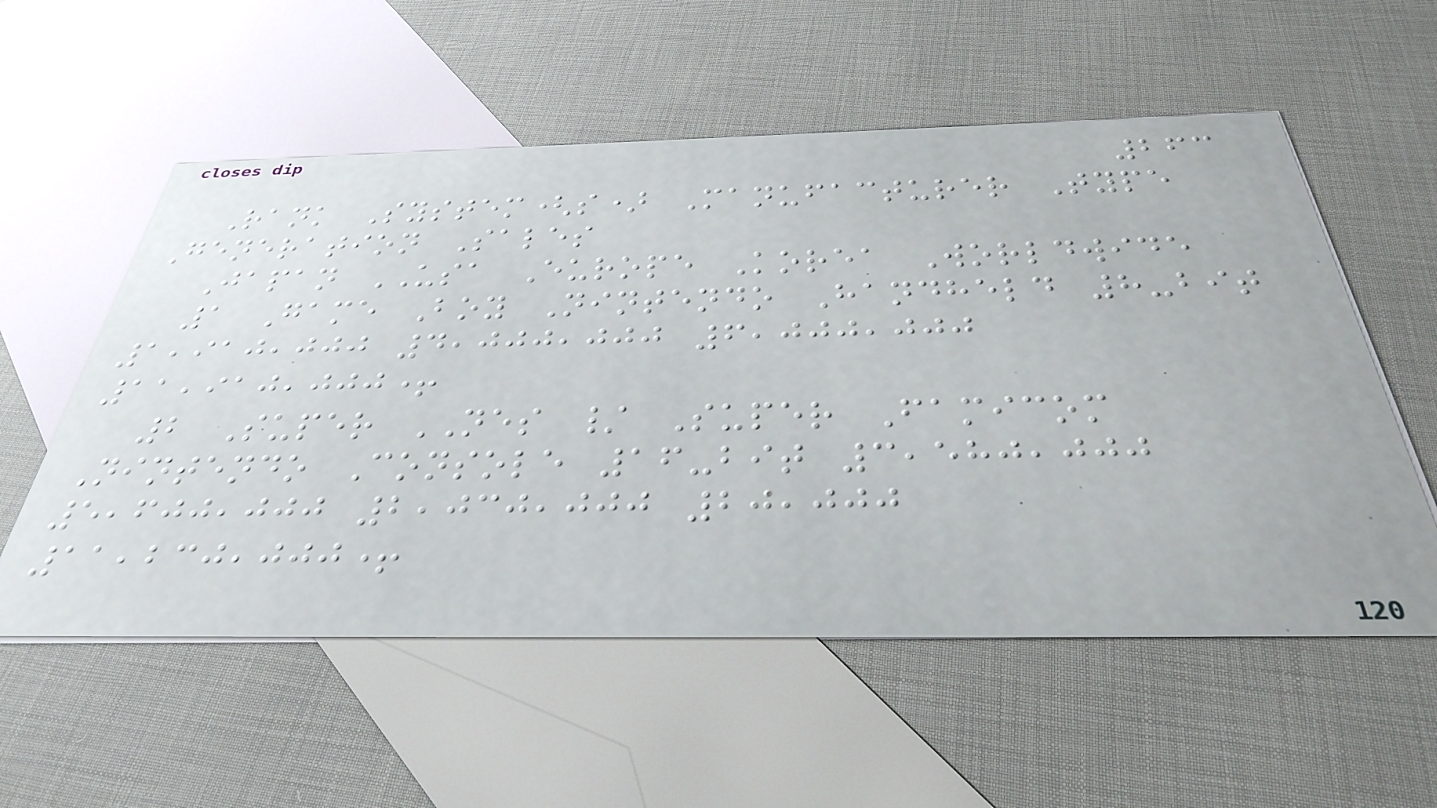263
Rank System(s) Manufacturer Type
Generation Sales
Japan USA Europe Korea Worldwide
1 Game Boy Nintendo Handheld 8-bit
1,910,000 4,000,000 6,000,000
11,910,000+
2 Super NES / Super Famicom
Nintendo Console 16-bit 3,580,000
5,600,000 2,030,000 20,000
11,230,000+
